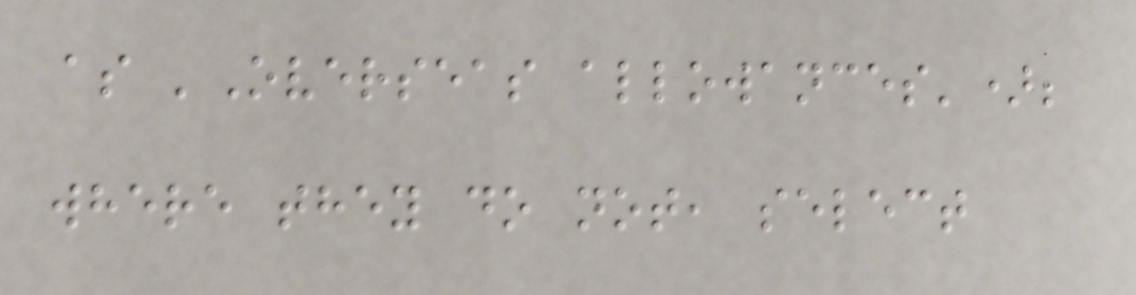as 'Overseas allowances');
where they do not, select
